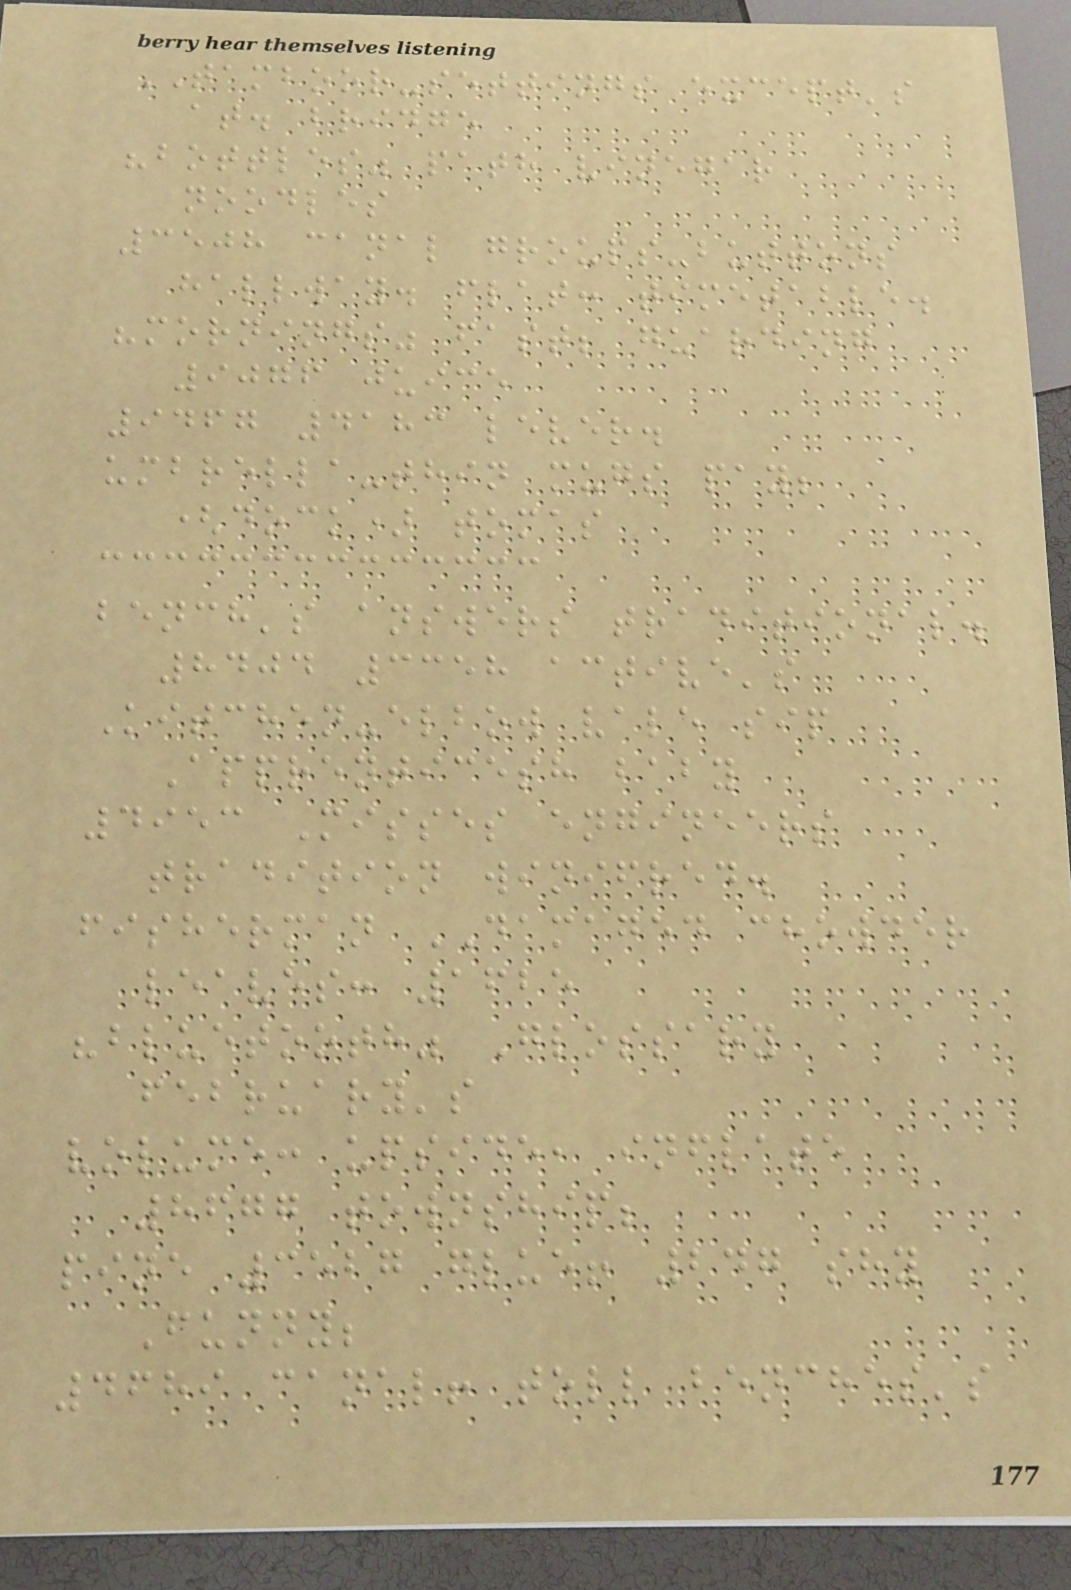TAMBOOR-settings except's
at. bridge
"bottles" path vinegar
noodles
3508 canal groups-buttons
hallway. flat: timetable.
"mornings" fast; guarding
9076 juice
9467 4183 lever.
umbrella-thin mugs pay;
(dock) tomas
bench's answers traditional.
8404 3358 active's
Kitchen-elbow vale sip
Apprenticesh baby
4953 Misses engineers
tradition winifred.
fisherman DAMAGED chowder
leaves: 1625
"bluetooth" Glossary
february's
volume: upside, inflate
8677 township;
pine 3527 glue! 247 shy
Funny;
4689 canal! toll benches's
